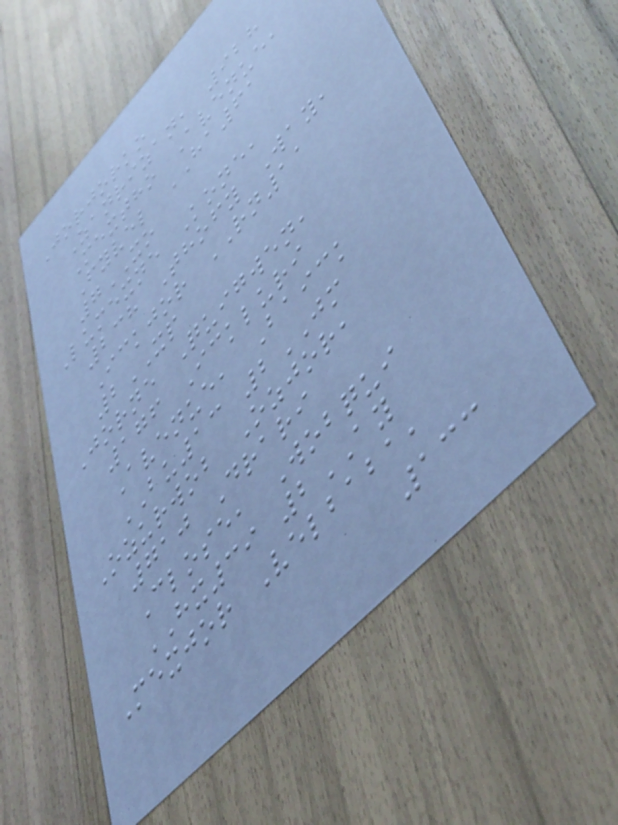Jorjorko
Zanrizan, 928
Mextho Avenue,
Fyvel HA61
7XO
Lumexne Kone,
238 Thofy Way,
Ickjor RN11
2XP
Jorne Quigwen,
176 Ickluri
Avenue, Baick
BU13 2JM
Ozurwob Ozjor,
710 Drari
Close, Wobqui
HX39 2AY
Mexjor Velbaba,
133
